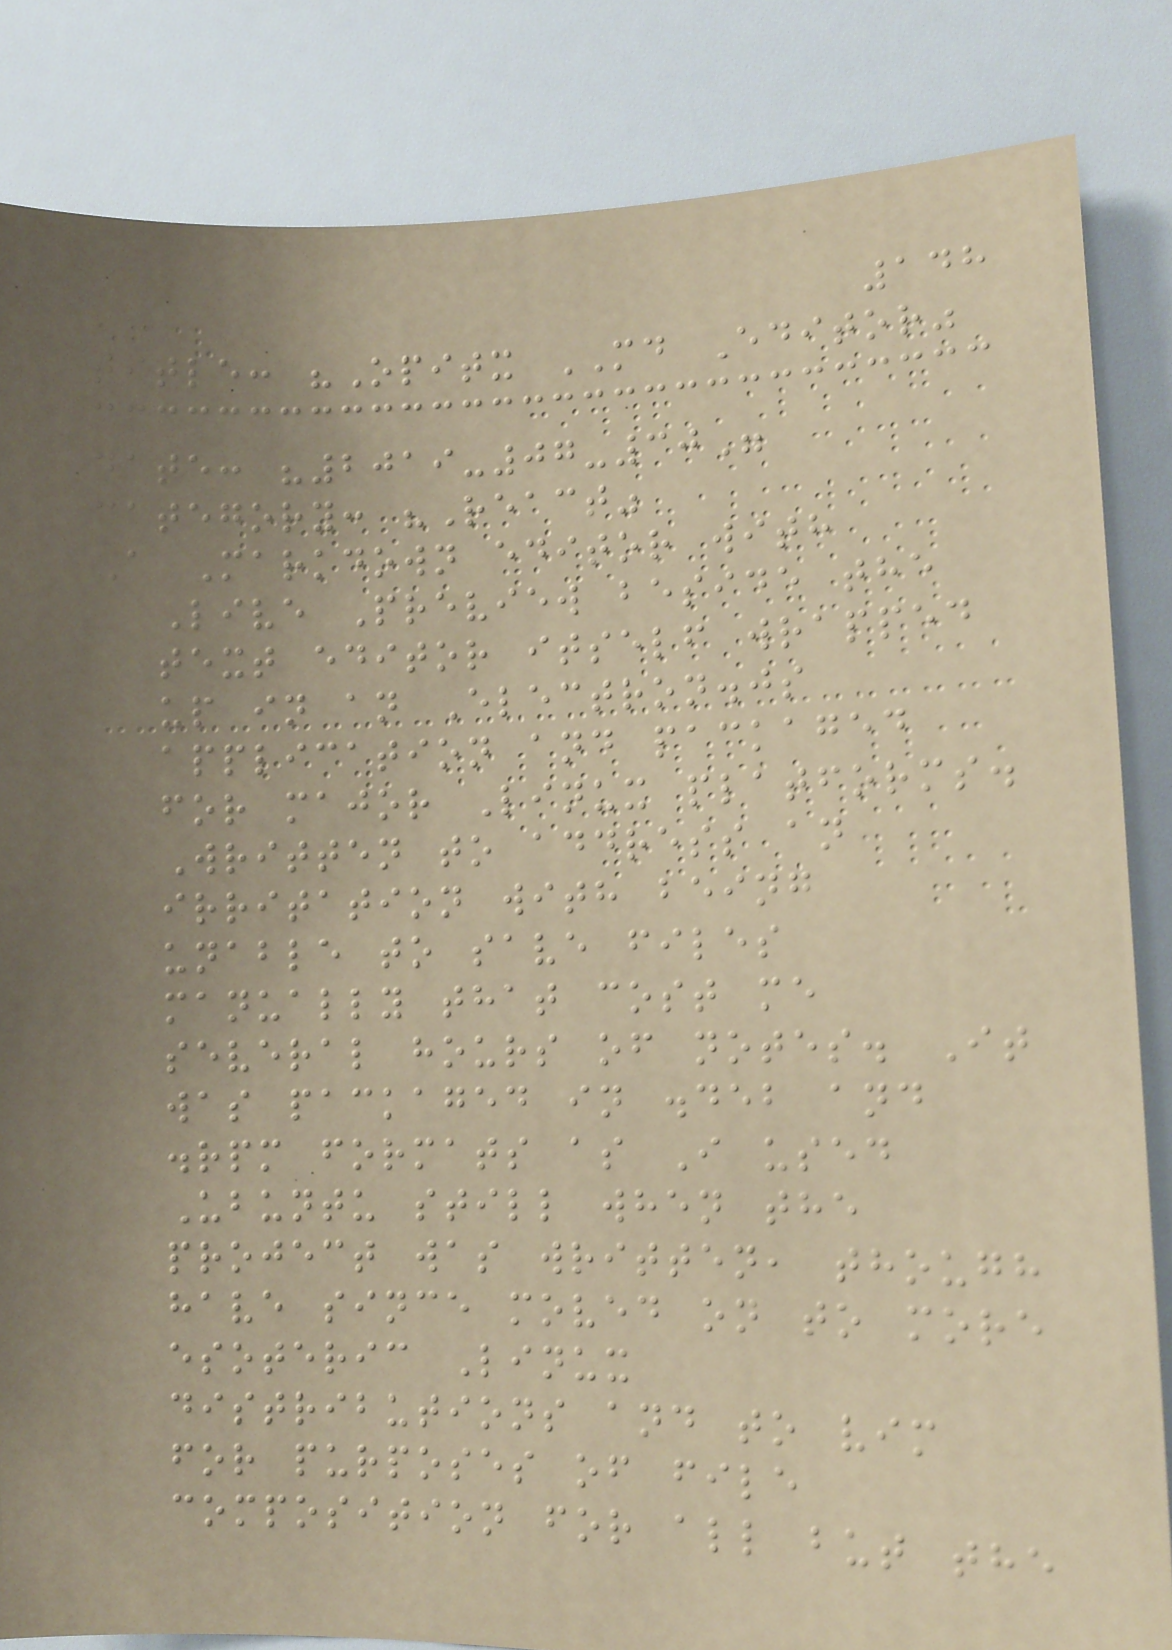148
title: "Opitx MD Editor"
date: "2019-07-30"
category: "React"
A Markdown editor with
Live Preview beside the
text editor itself wrapped
up in an Electron.js
application and packaged
for major Linux platforms.
Written to address an
irritation with being
unable to save files
manually that cost me
several hours of notes. It
was packaged in .deb and
.rpm formats as I used
Ubuntu still when the
project was written, though
have since moved on to more
esoteric Linux
distributions and to vim
for purposes of file
composition for all but the
